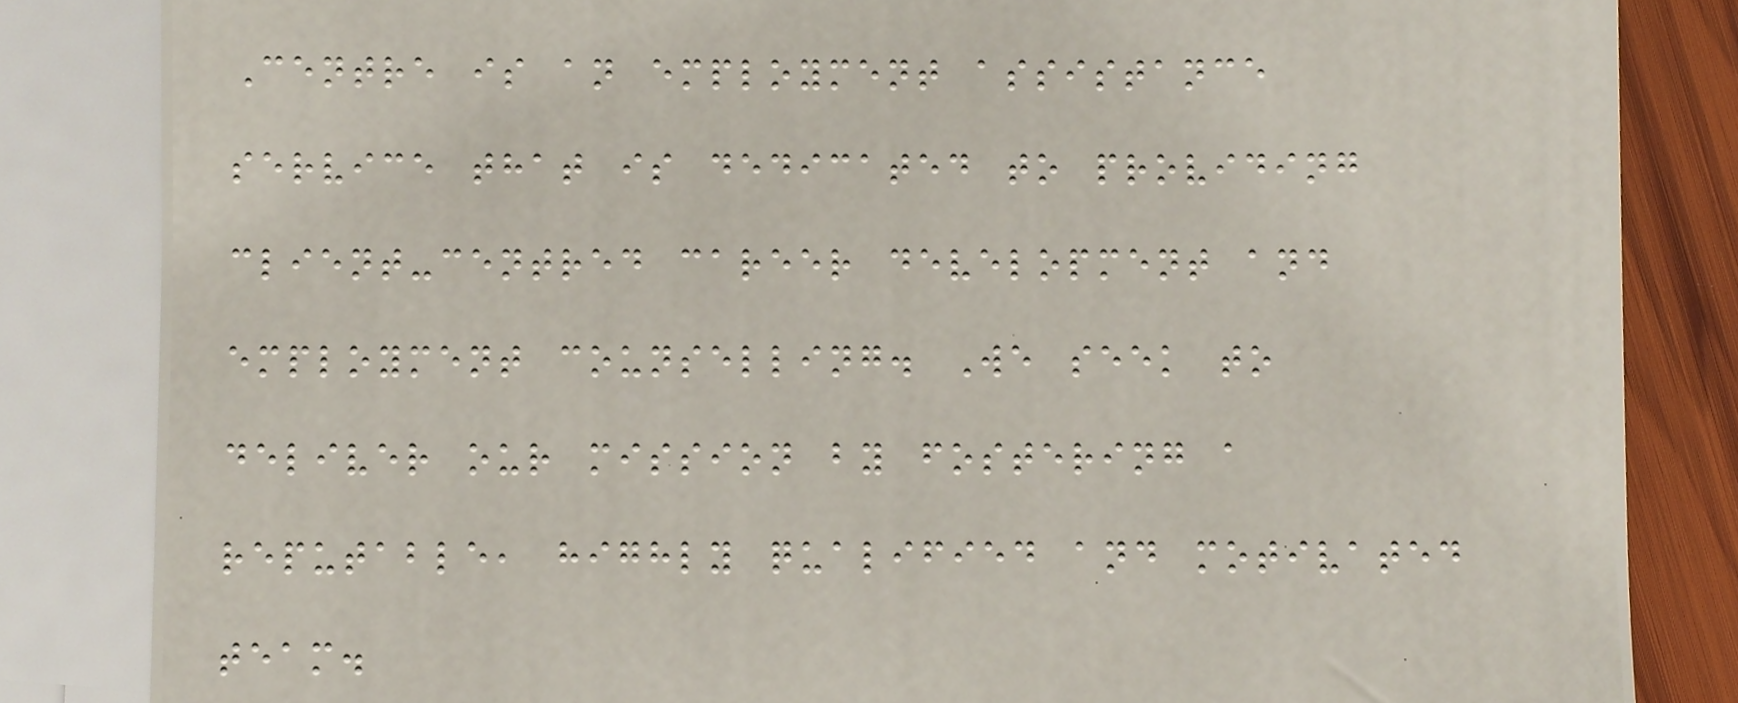Centre is an employment assistance
service that is dedicated to providing
client-centred career development and
employment counselling. We seek to
deliver our mission by fostering a
reputable, highly qualified and motivated
team.
